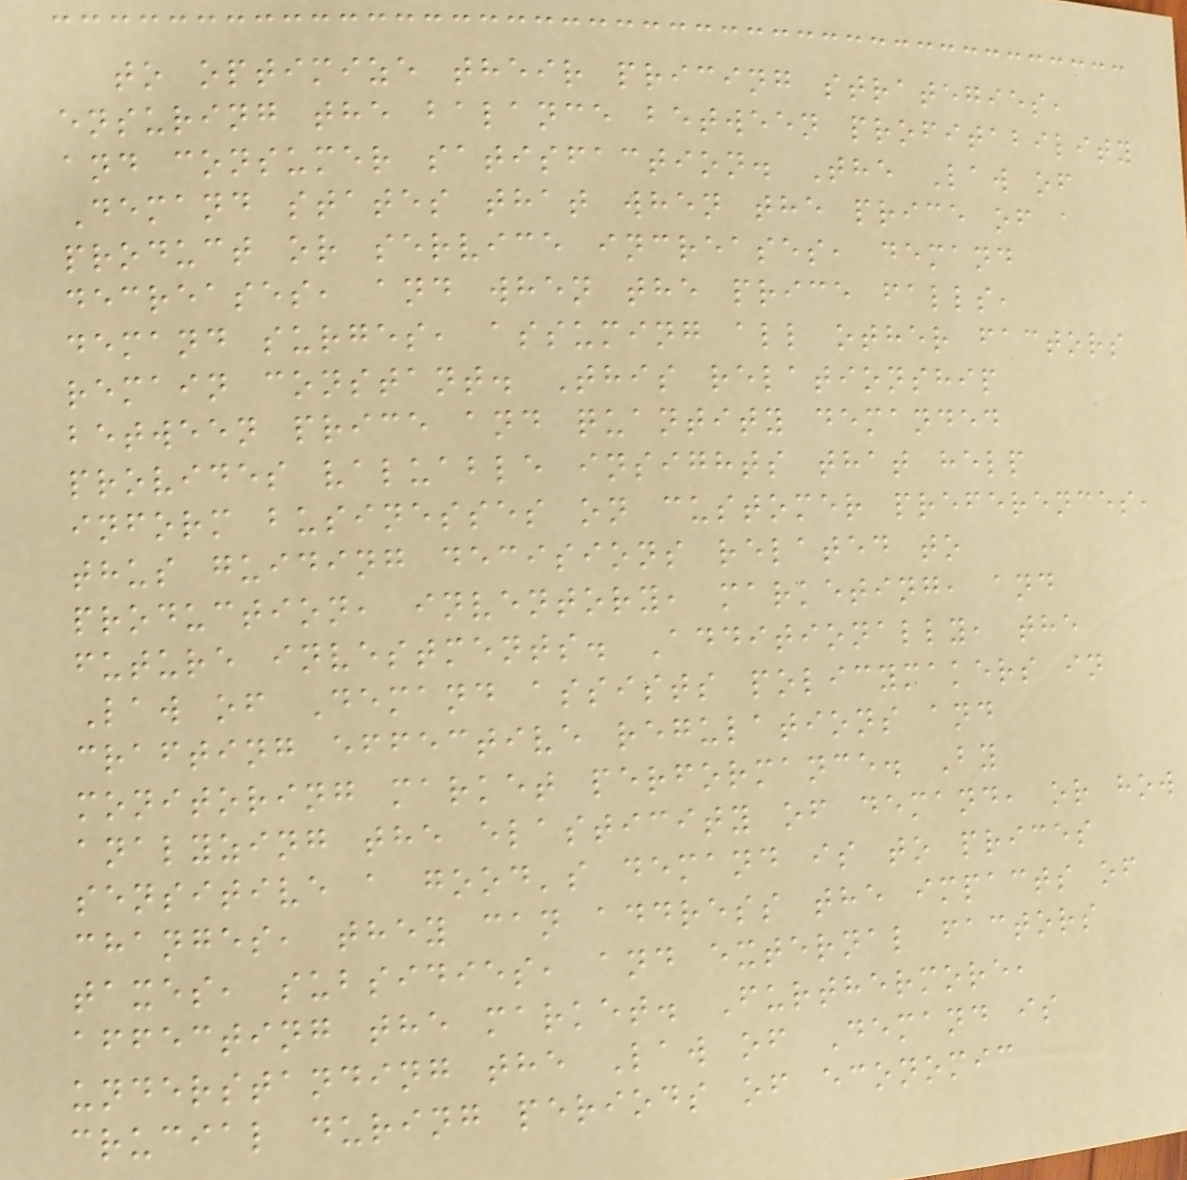to optimize their pricing strategies,
ensuring the balance between profitability
and consumer satisfaction. The Law of
Demand states that when the price of a
product or service increases, demand
decreases, and when the price falls,
demand surges, assuming all other factors
remain constant. This relationship
between price and quantity demanded
provides valuable insights that help
inform businesses on customer preferences,
thus guiding decisions related to
production, inventory, marketing, and
future investments. Additionally, the
Law of Demand assists policymakers in
crafting effective regulations and
monitoring market performance. By
analyzing the elasticity of demand, or how
sensitive a good's demand is to prices
changes, they can address the impacts of
taxes, subsidies, and external factors
affecting the market. Furthermore,
understanding the Law of Demand is
crucial during periods of economic
